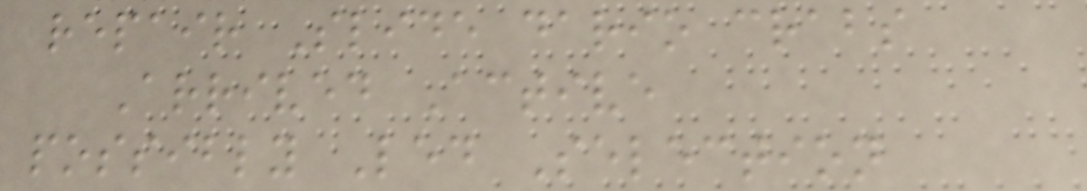repair Slide dario crabs
Arrived Active
possibly Led Selection
